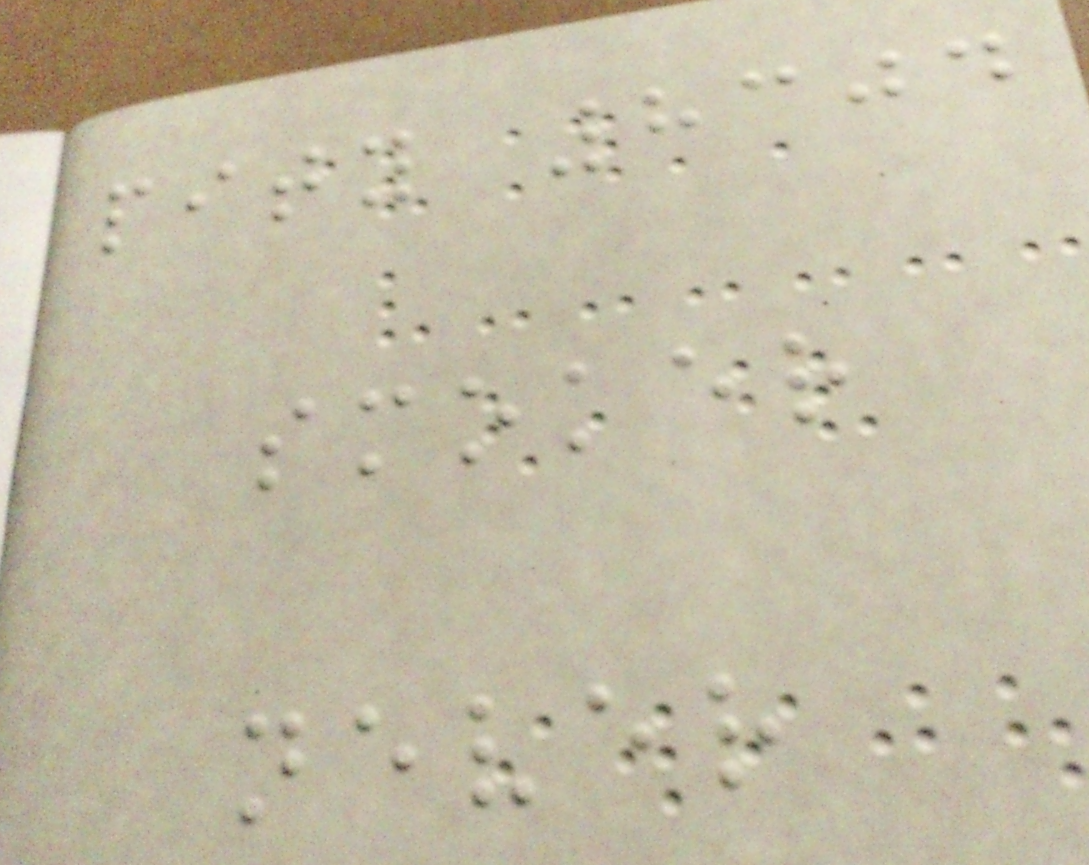pity 8304
smoker
never
